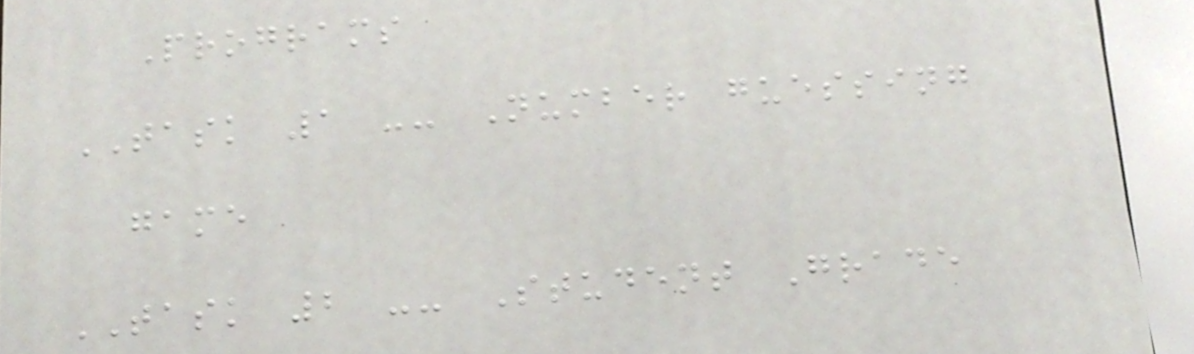Programs
TASK 1 -- Number guessing
game
TASK 2 -- Student Grade
